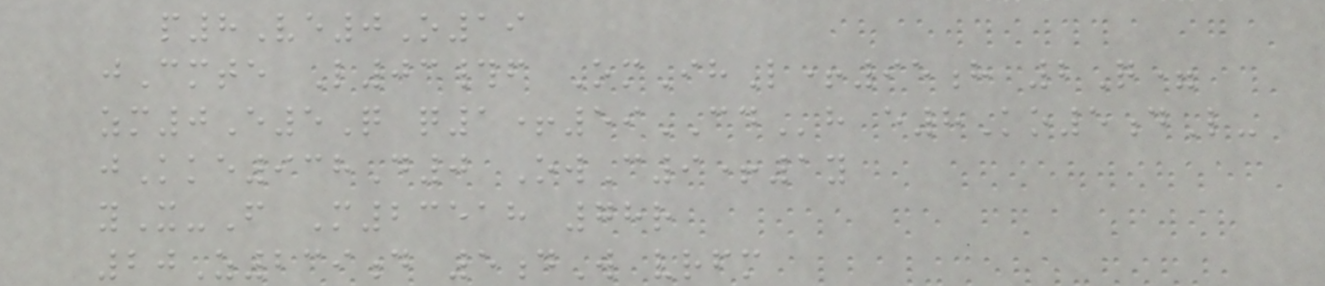p8Ve0O19
jCmte L03#f OmIhL+95h 2Q=
zm0E5Q q1+59CDh e8Ko5dL-
jKke938D0 OwC9+1y
yX-F M23518 78r
20Z239d 5dW vrfm
